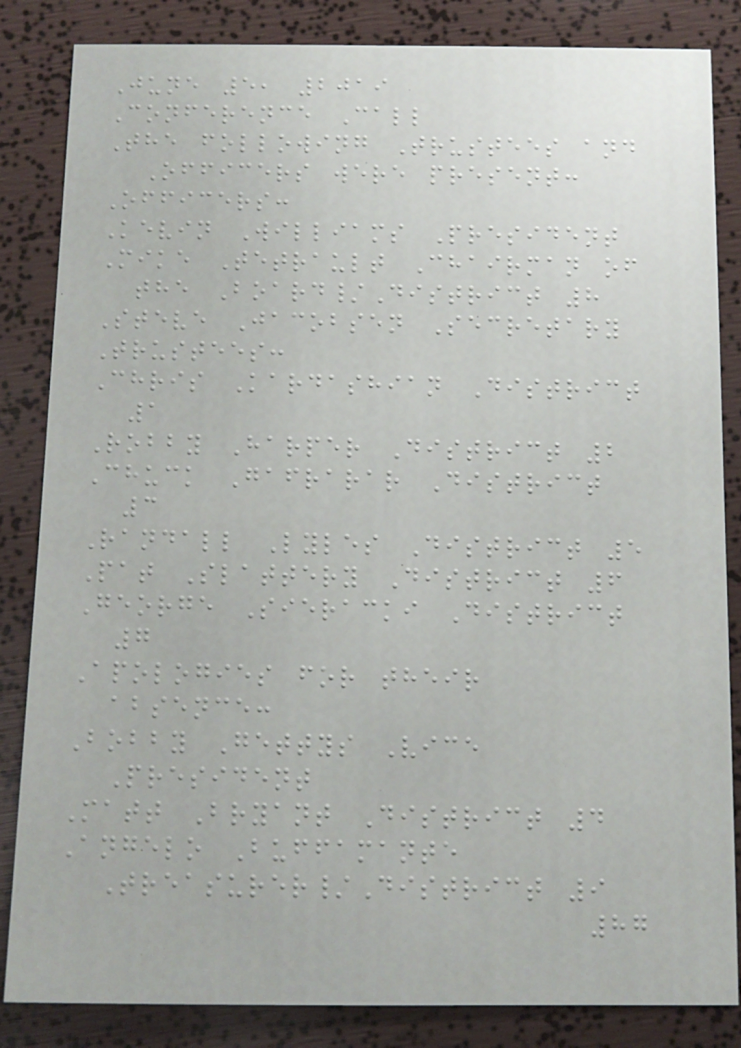June 5, 2019
Conference Call
The following Trustees and
Officers were present:
Officers:
Kevin Williams President
Mike Tetrault Chairman of
the Board/District 8
Steve Jacobsen Secretary
Trustees:
Chris Kardashian District
1
Robby Harper District 2
Chuck Gafrarar District
3
Randall Lyles District 5
Pat Slattery District 6
George Sieracki District
7
Apologies for their
absence:
Bobby Gettys Vice
President
Matt Bryant District 4
Angelo Buffamante
Treasurer/District 9
87
